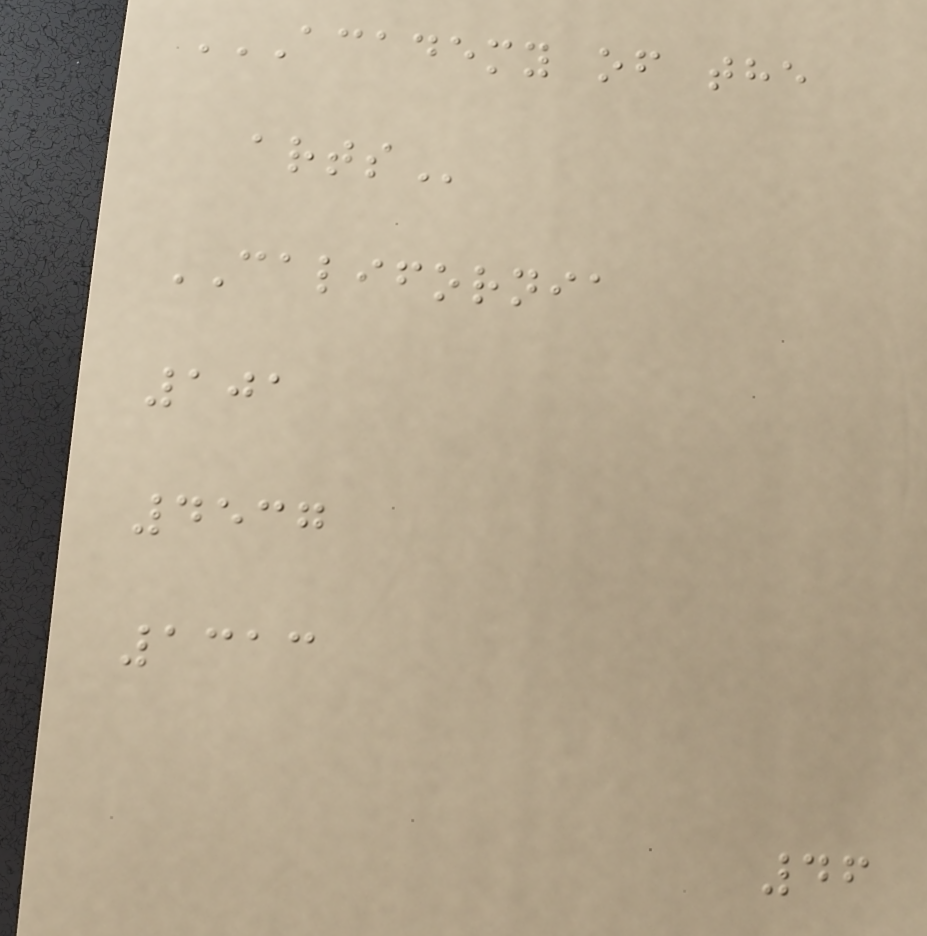ACADEMY OF THE
ARTS
CALIFORNIA
101
4537
1313
46
